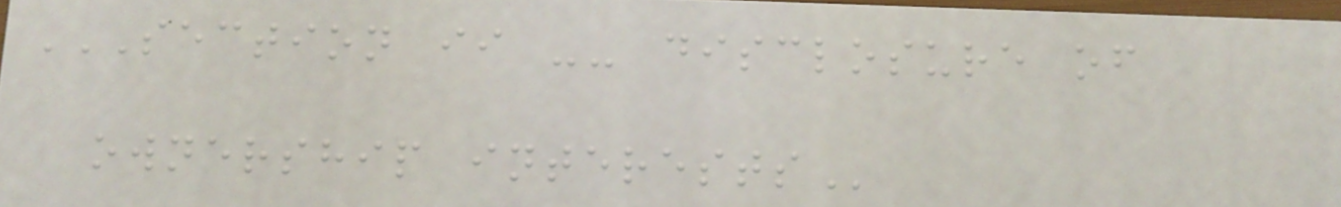SECTION II -- DISCLOSURE OF
OWNERSHIP INTERESTS
